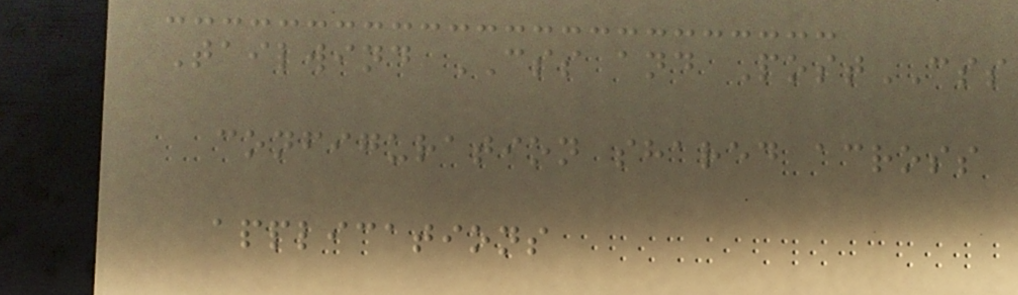Tailwind CSS and PostCSS
configuration shared across
applications
